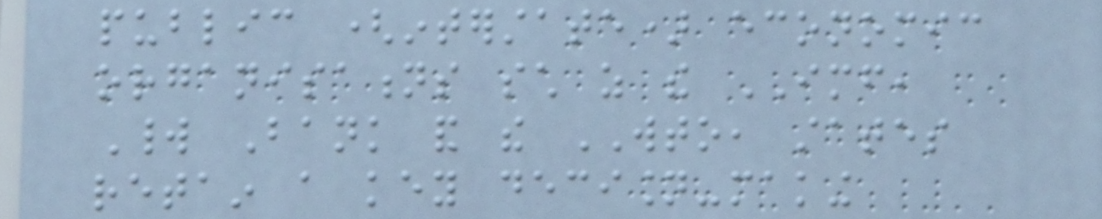public (interstate) economic
organisations such as the IMF,
World Bank and the WTO, states
retain a key decision-making
